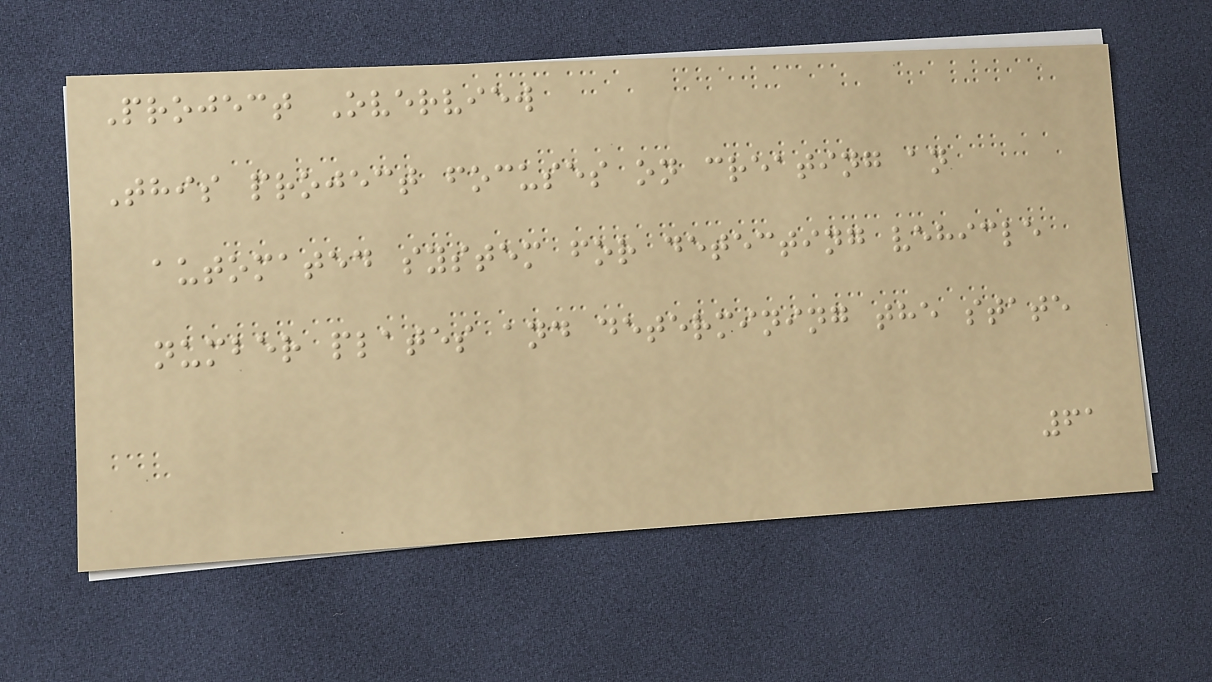Project Overview
This project focuses on creating an
automated system for detecting vehicle
number plates and determining the state
61
